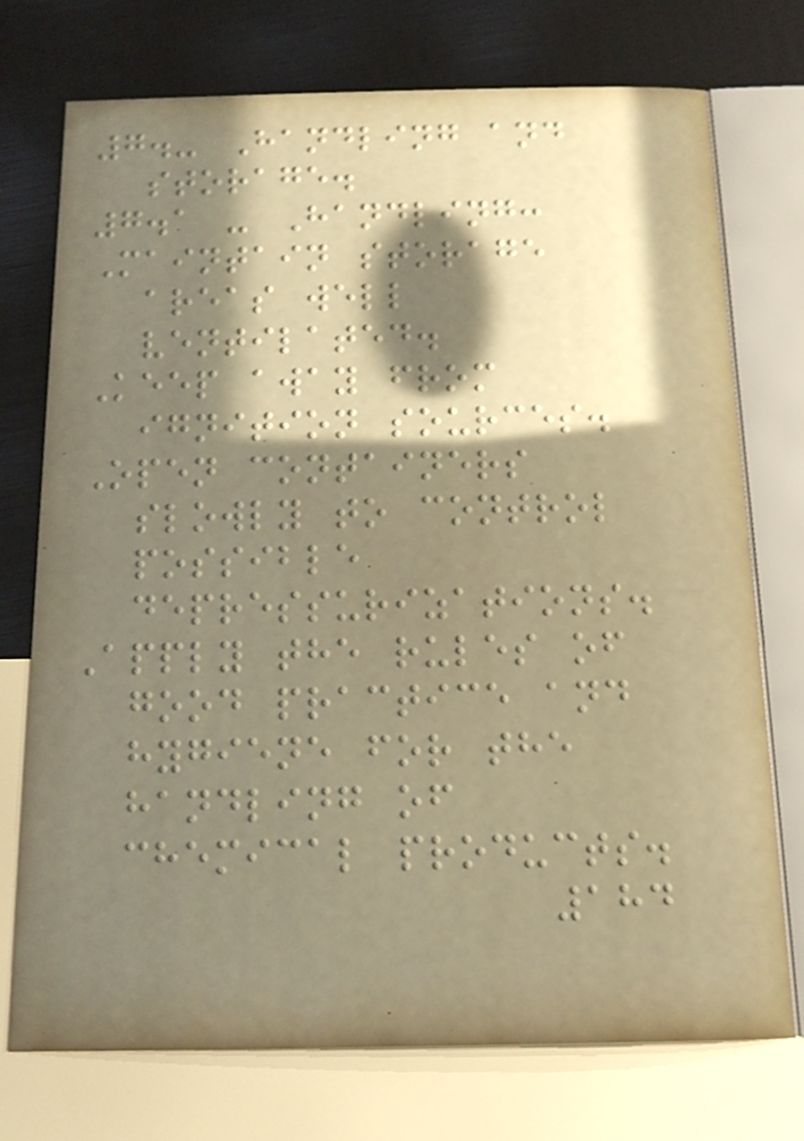7.- Handling and
storage.
7.1 - Handling:
Maintain storage
areas well
ventilated.
Keep away from
ignition sources.
Open containers
slowly to control
possible
depressurizations.
Apply the rules of
good practice and
hygiene for the
handling of
chemical products.
184
